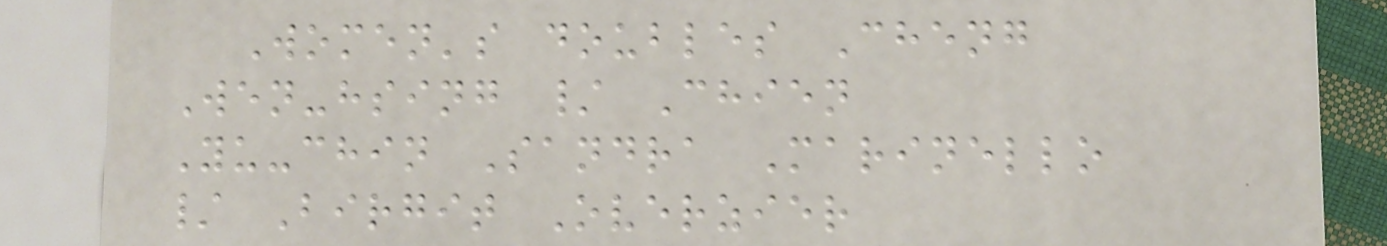Women's doubles Cheng
Wen-hsing / Chien
Yu-chin Sandra Marinello
/ Birgit Overzier
